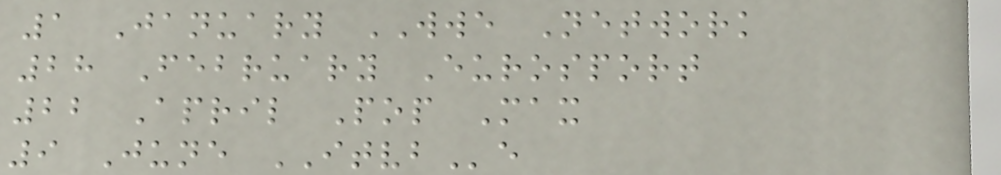1 January WWE Network
28 February Eurosport
22 April Pop Max
9 June ITVBe
